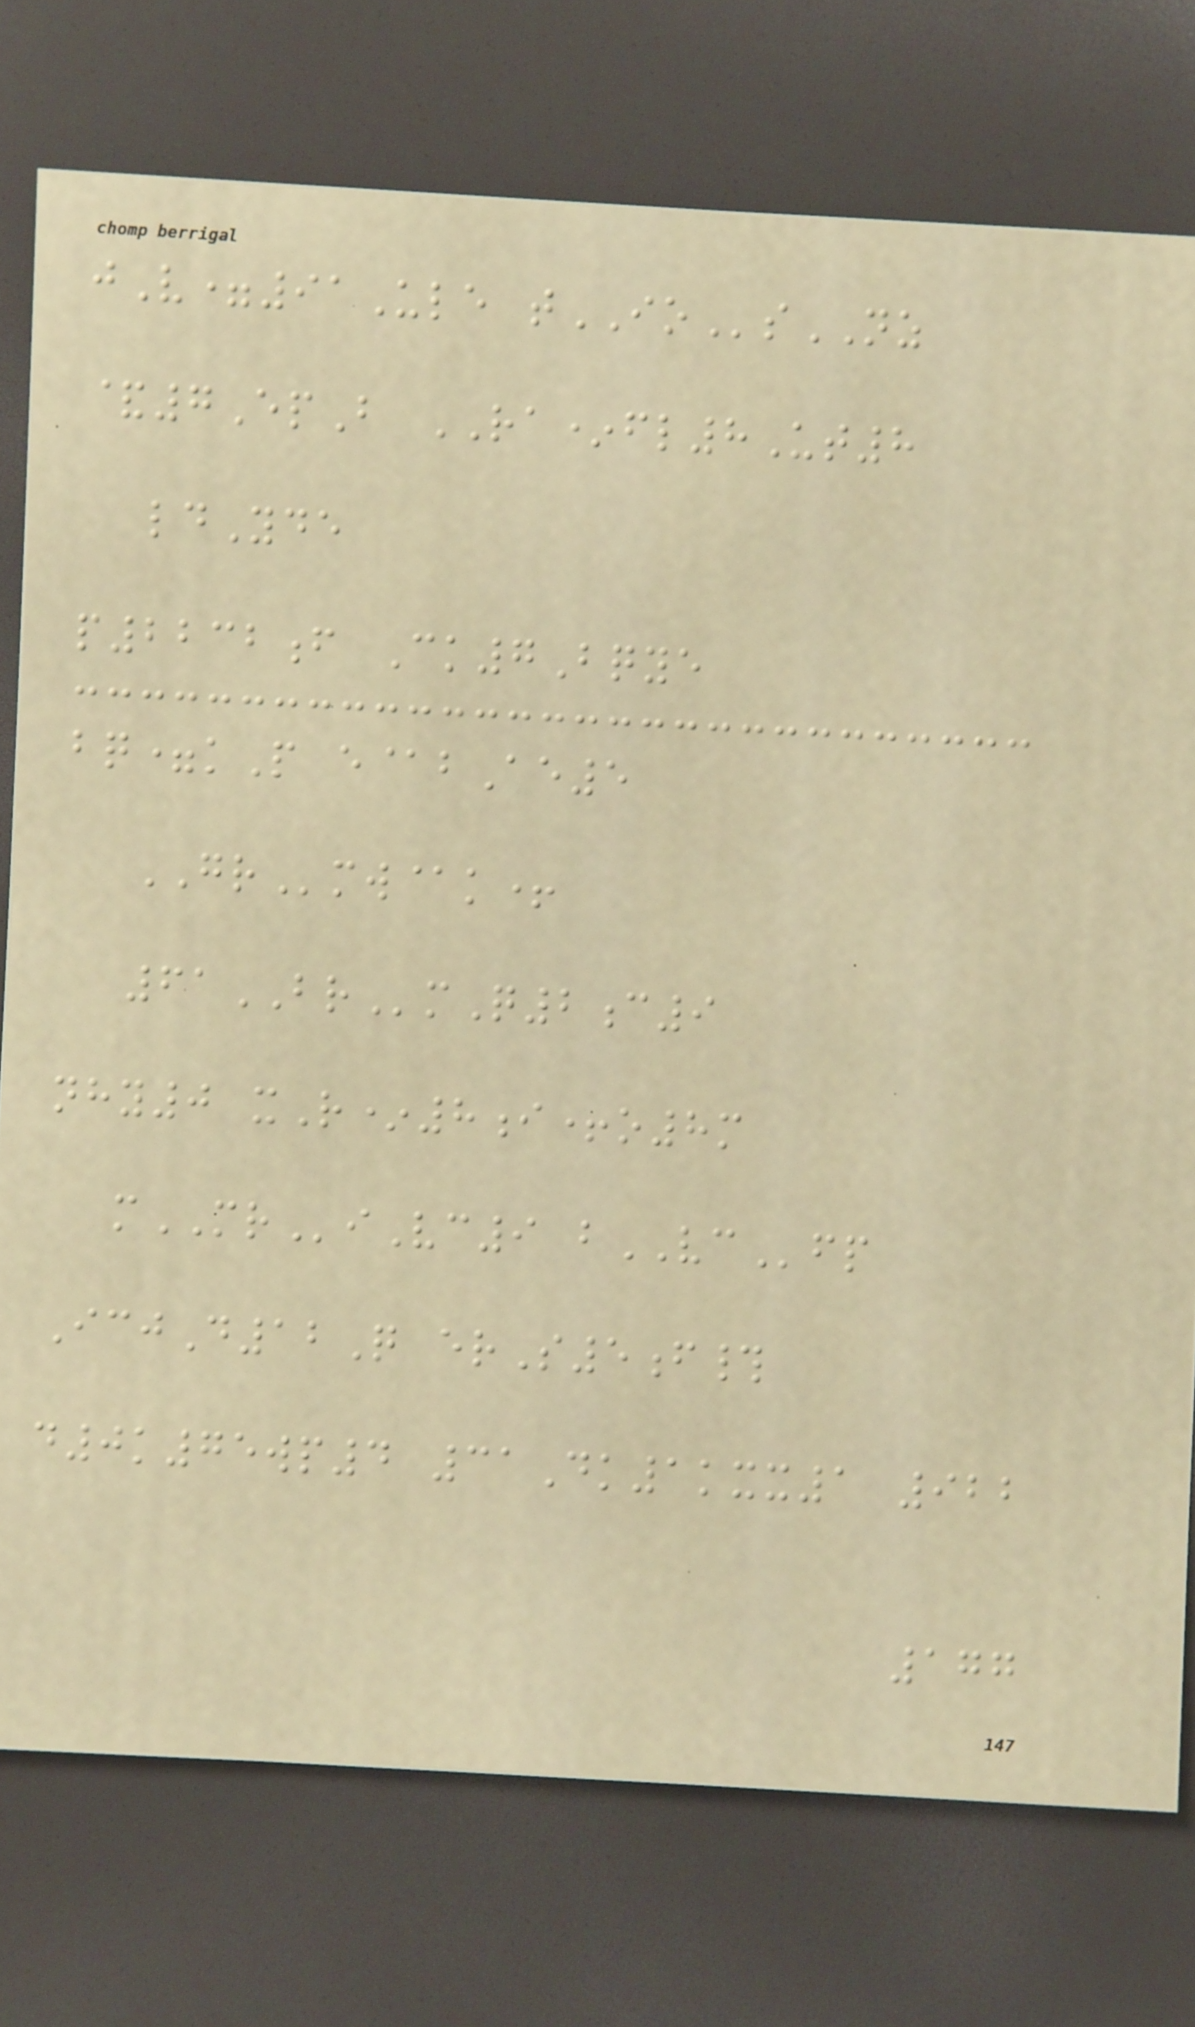jV=91Ule tIOsNZ
&7EpB RA*fl8Ut8
ldYde
p2232f Ck7Bqye
bq=kP e@bAe5
GRmw@k+
61BRmQ2c9
nhy0 xR*8i+o8m
mMRiVc9 bVCfp
IcjD12Q erS5f#
d0k75wp4 31Dk1kxx1 922
177
